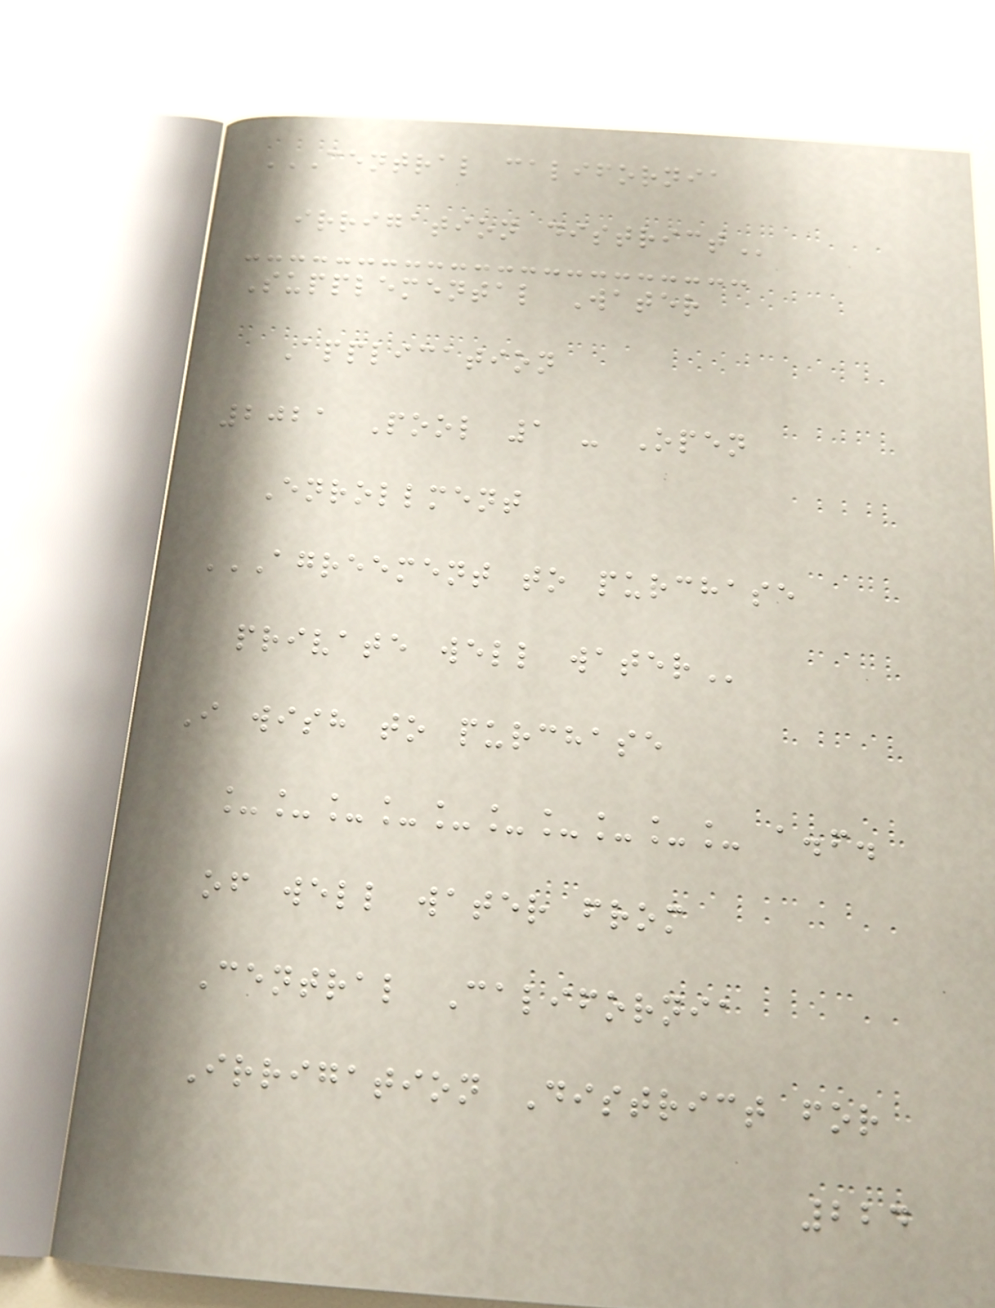CENTRAL CALIFORNIA
IRRIGATION DISTRICT
Supplemental Water
Application
2021 Pool 1 - Open
Enrollment
AGREEMENT TO PURCHASE
PRIVATE WELL WATER
I wish to purchase
__________ a.f.
of well water from
Central California
Irrigation District for
224
